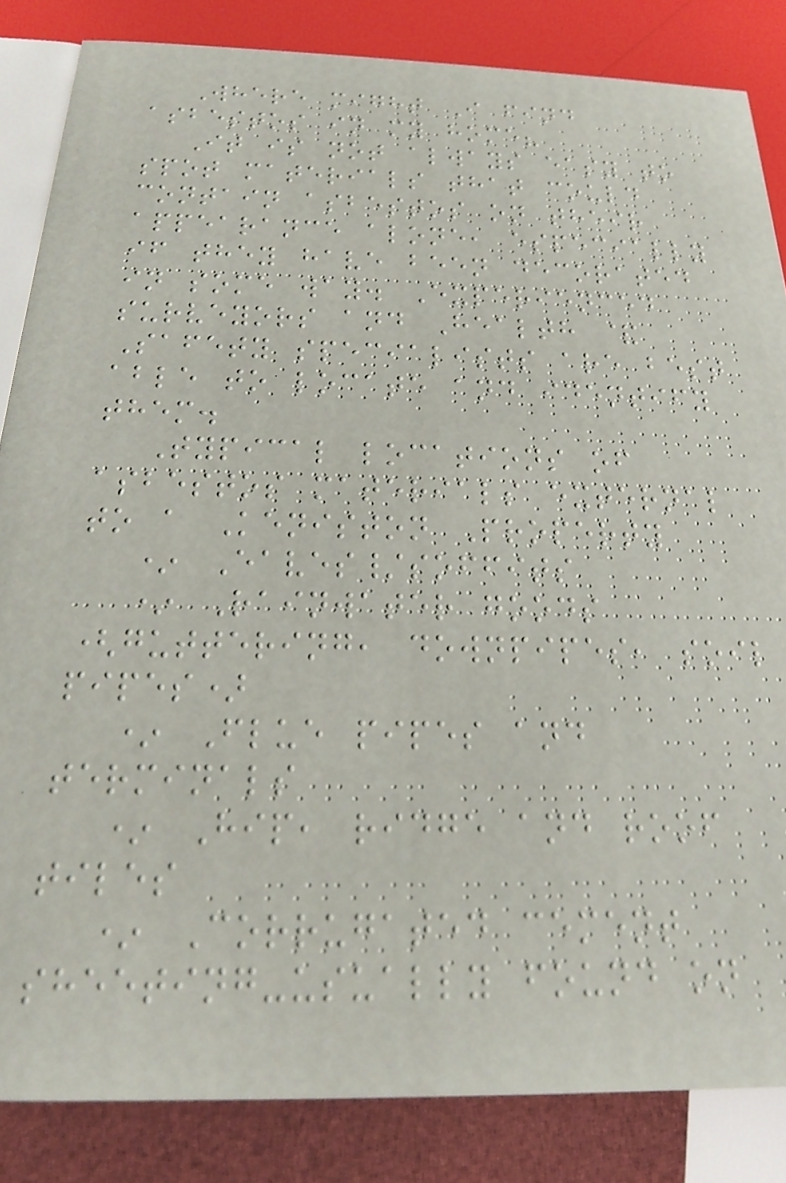Where might I find
asbestos in my home?
It is not always easy to
spot materials that could
contain asbestos on their
appearance alone, especially
if they have been decorated
in some way. Experienced
surveyors and Health &
Safety specialists are best
able to locate and identify
them.
Typical locations of
asbestos materials external
to a Keniston Property
* Eaves/soffits
* Rainwater goods
(guttering, downpipes, soil
pipes)
* Flue pipes and
terminals
* Hip, ridge and roof
tiles
* Corrugated cement
sheeting-usually found on
